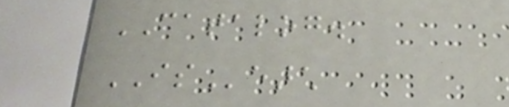CATALOG.
ISearch
